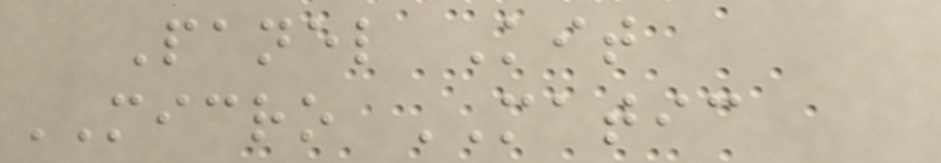Panel Kit
MICRO MATIC
